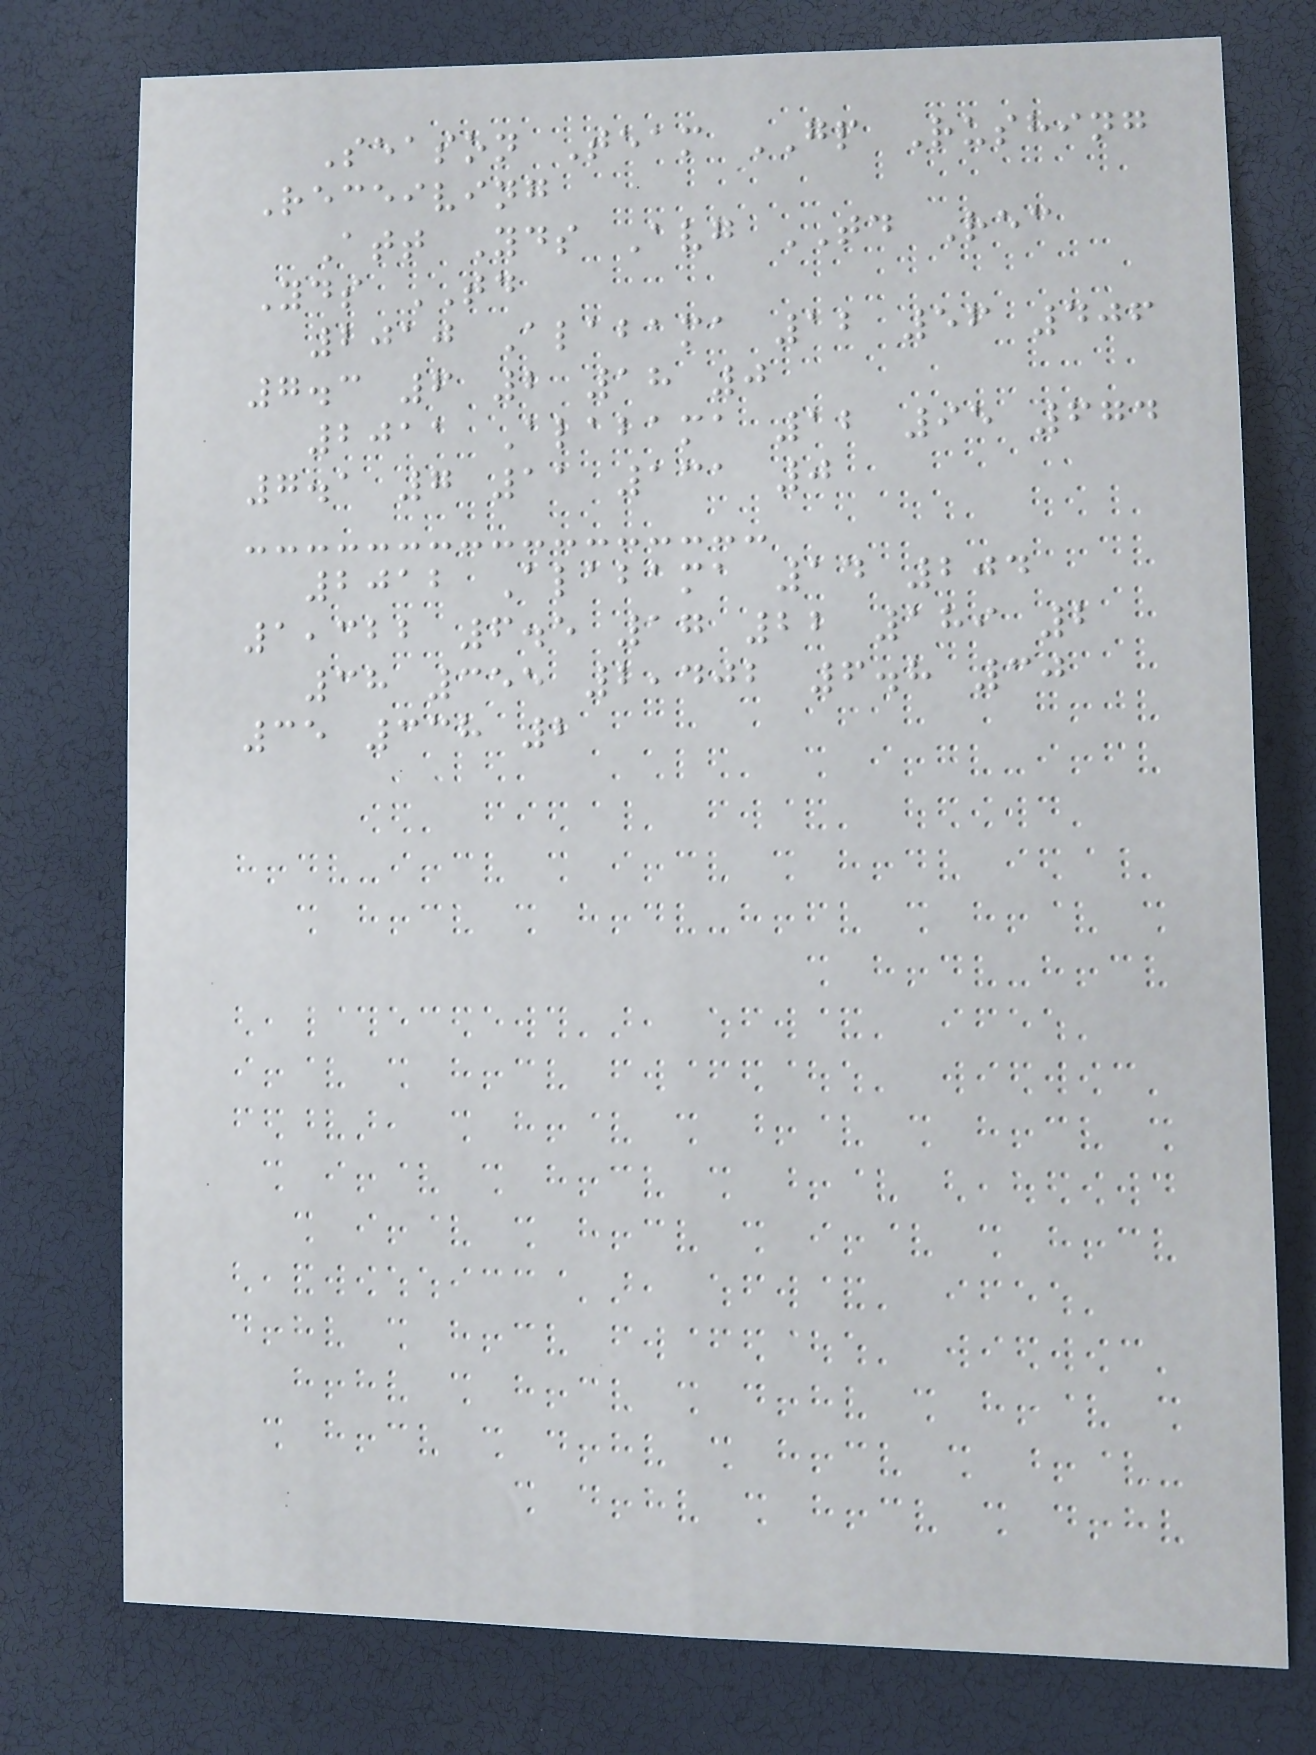Season Team GP Rushing
Receiving
Att Yds Avg TD Rec
Yds TD
2010 Alabama 12 56 406
7.3 6 2 18 0
2011 Alabama 12 95 674
7.1 7 11 131 0
2012 Alabama 14 204
1,322 6.5 17 22 189 2
38 355 2,402 6.8 30
35 338 2
